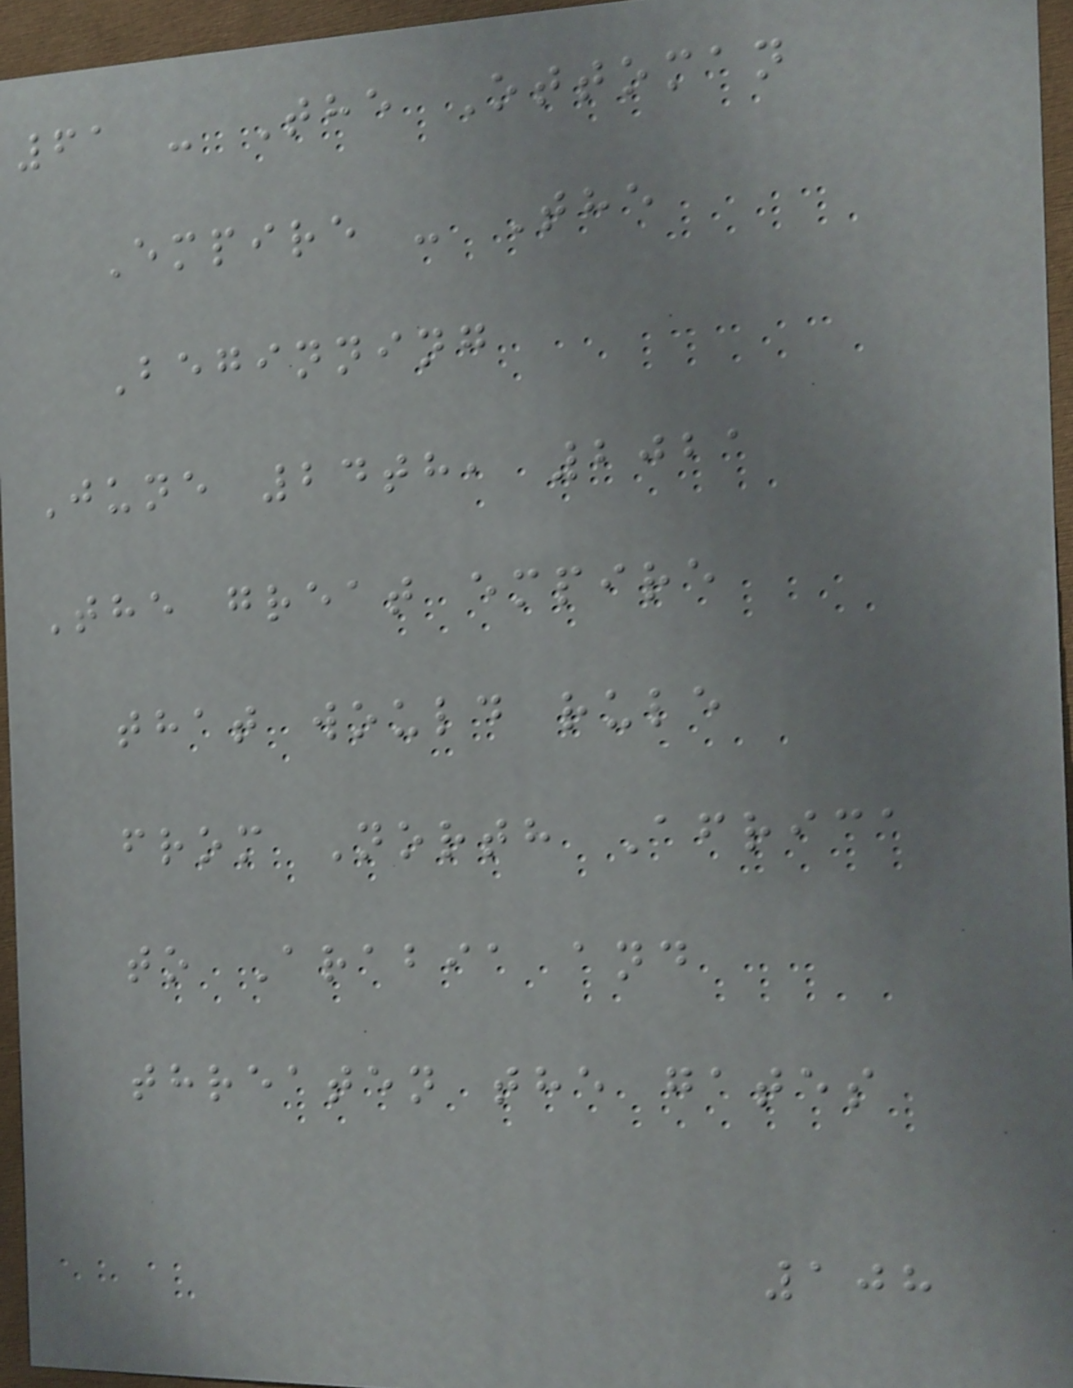61 - The Ottoman
Empire - The
Beginning
June 24th, 2021
The great empire
that would rule
from North Africa
to Arabia and
threaten the gates
108
